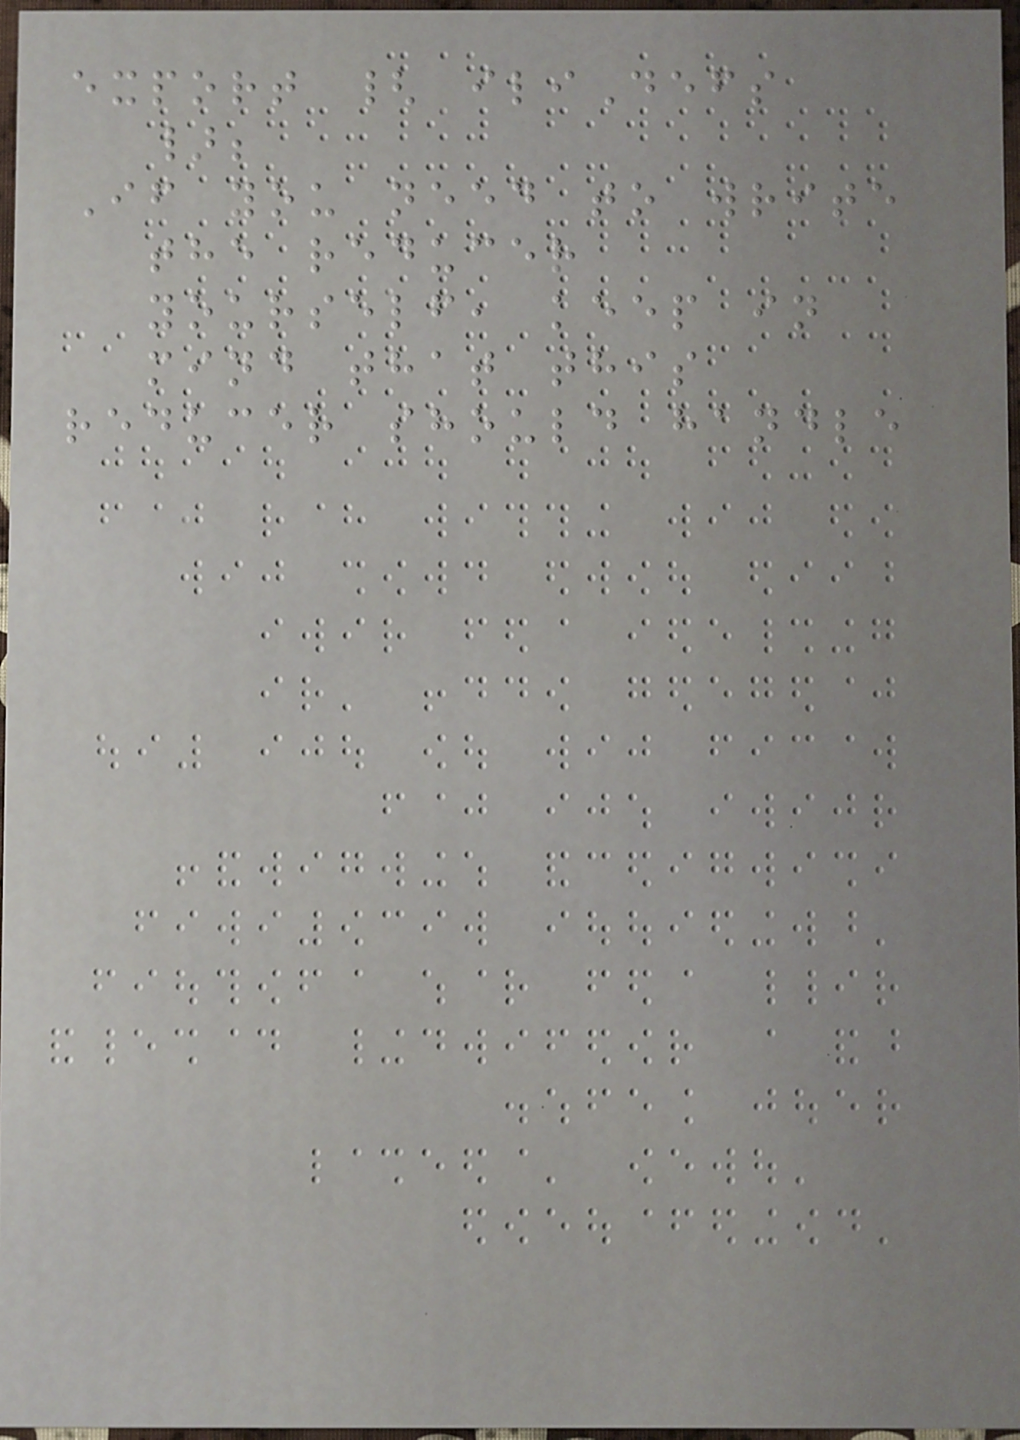export { iliDefs
};
If you need to write
the reducer
yourself, keep in
mind that this
reducer should handle
